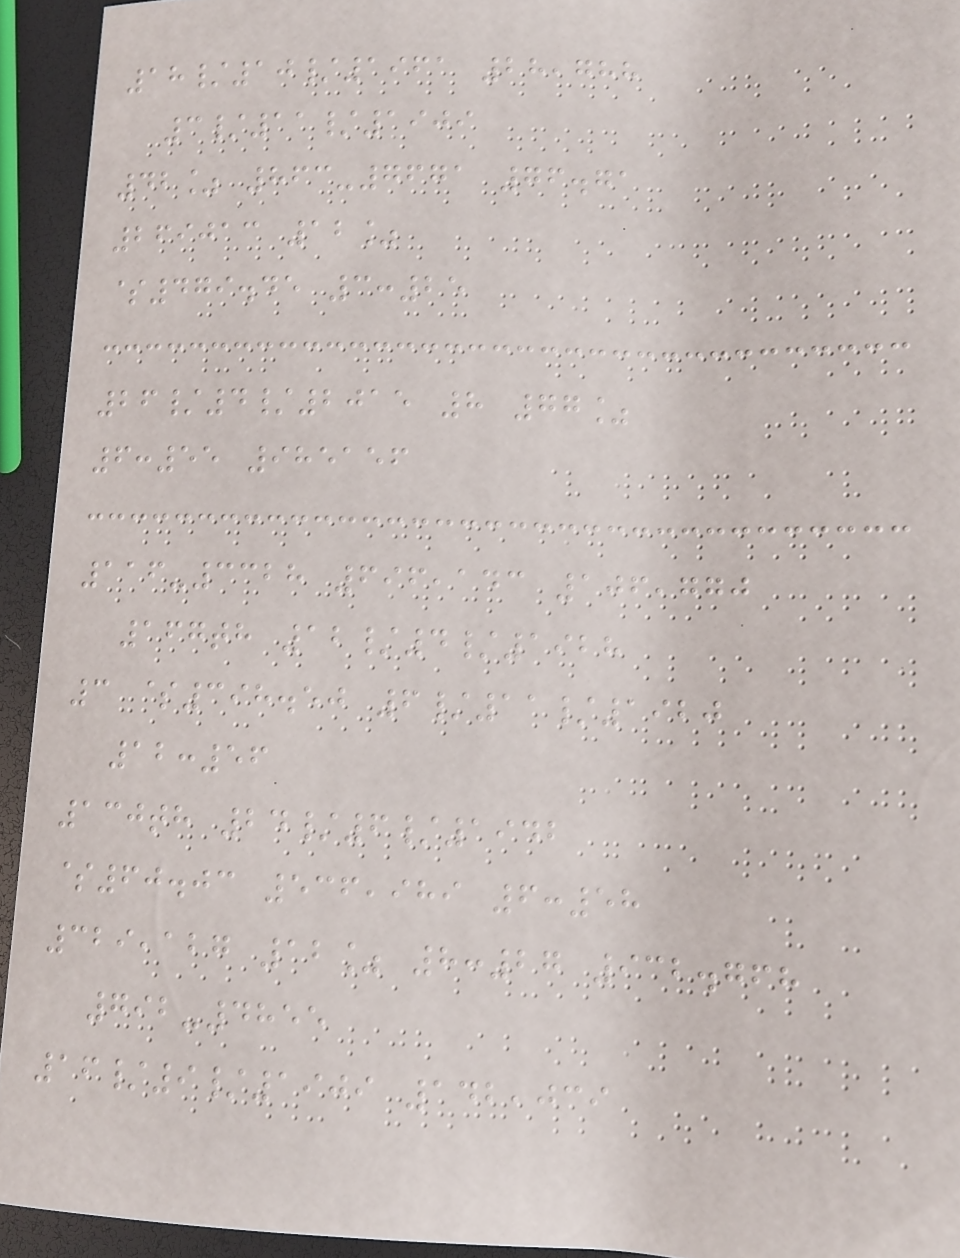18/10/1961 28,788
3/11/1909
42% 863-7671 76.71
269013 12%
$479.45 3:25
26/4/2015 8 77%
6:55 985156
116-3328 696,143 106,770
167th 12/4/1928
3 $398.50 6/11/1920
12:56
130th 24/6/1942
$60.03 536,989 6:58
329,127 12% 8:27 932.768
792-4855
16/9/1909 142,039
